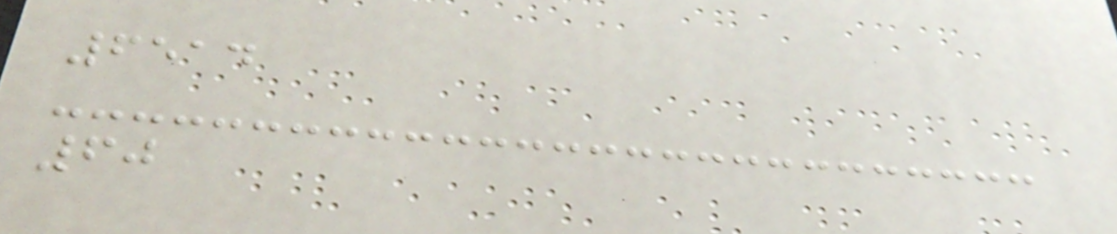6514
60
